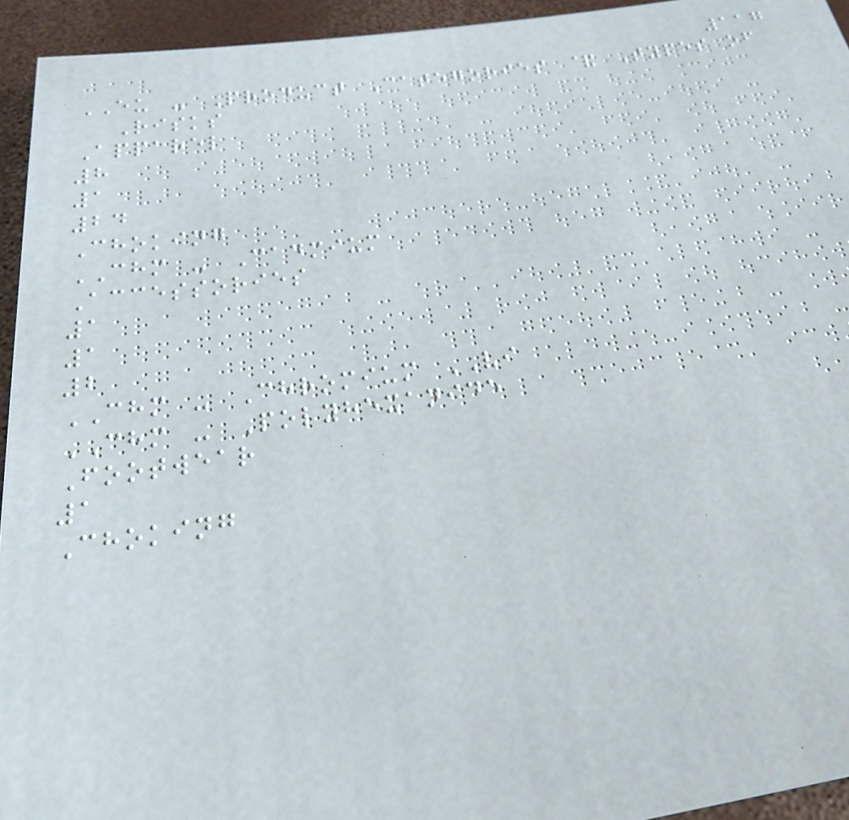117
EU - Product Categories & Types of
Risks
Apparel
8
1
24
Choking
CHM - Cadmium
Accessories
1
1
2
CHM - Chromium VI
CHM - Polyhexanide
Footwear
1
Choking
